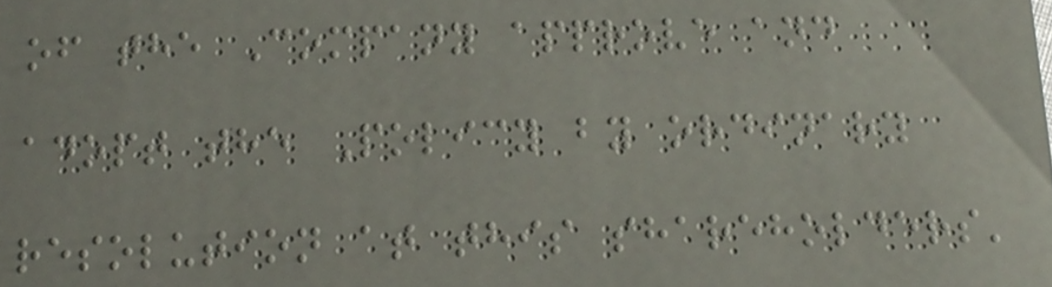of the Company approve and
adopt the Policy by ordinary
resolution at this shareholders'
